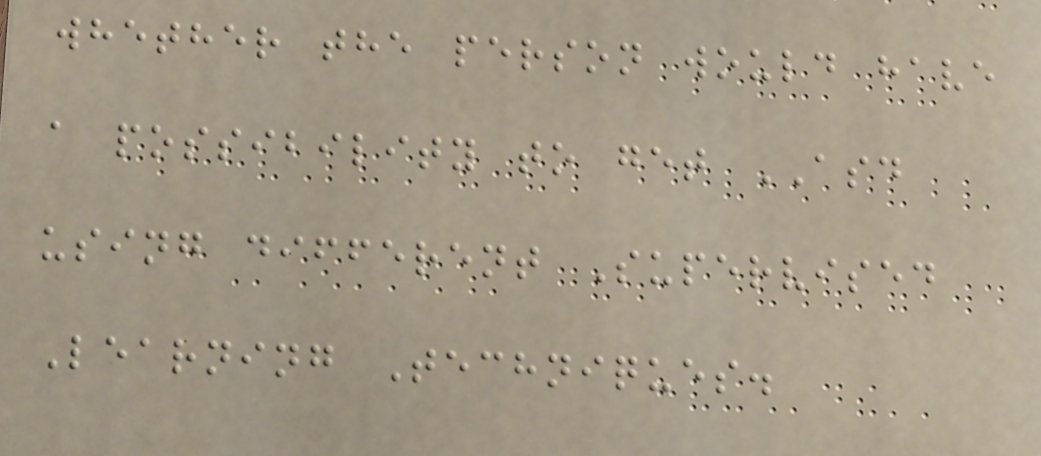whether the person would have
a possibility to get ASD
using different Supervised
Learning Techniques.
